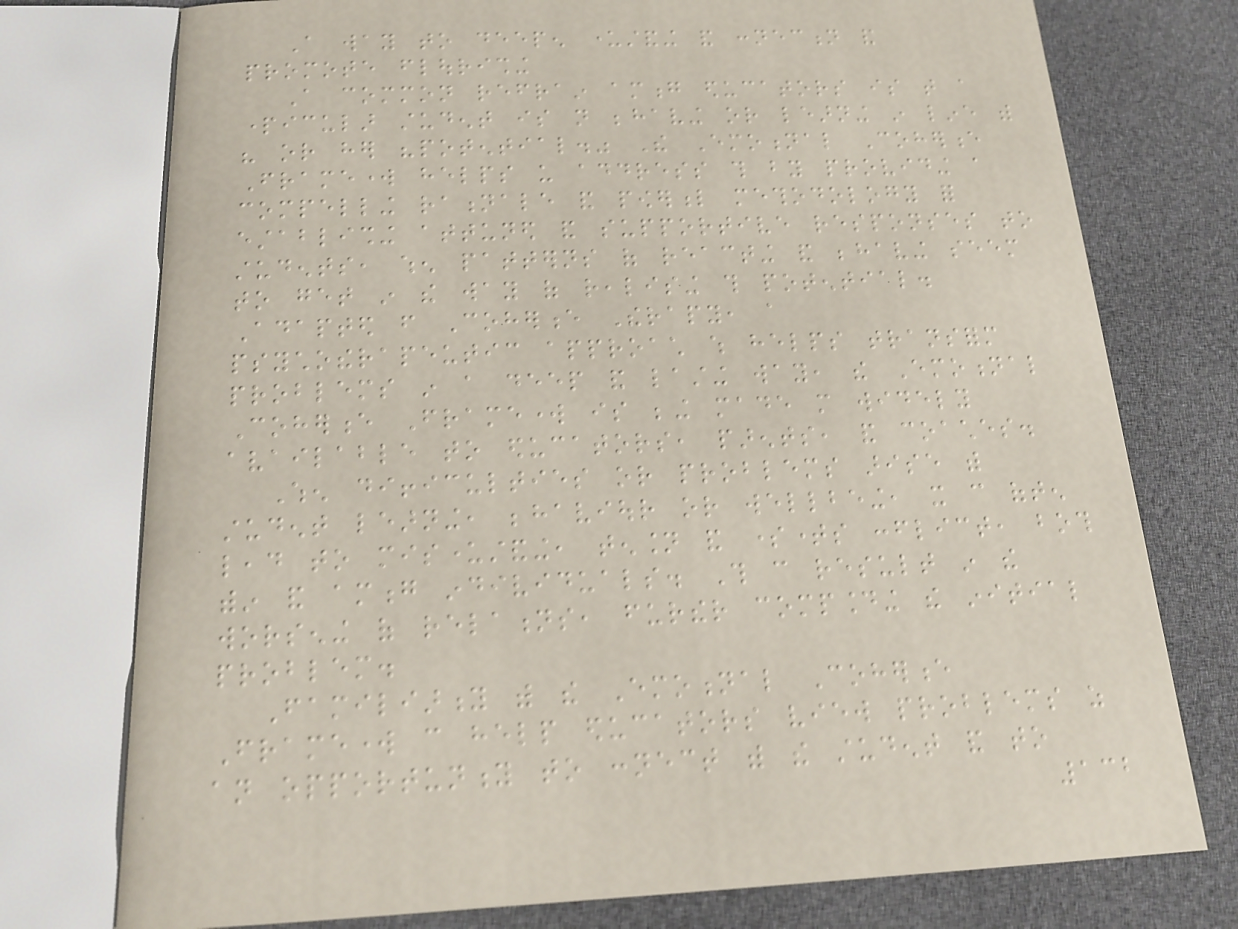A way to deepen understanding and connection and
promote flourishing
A common refrain among educators is that a
particular student is not behaving or learning in line with
his or her "potential." The Emotional Coherence
Framework helps us address this by providing a
compelling rationale and powerful methodology for
establishing attuned and supportive responses to
students, when patterns of reacting and behaving seem
to get in the way of realising this potential.
Adapted from Coherence Therapy, a
psychotherapeutic approach which helps transform
problems in a deep and lasting way, the Emotional
Coherence Framework is being made more widely
available to educators, parents, and coaches.
When difficulties or problems arise with
student learning, behaviour or wellbeing, it can often
lead to misunderstanding, tension and sometimes conflict, both
within and among individuals. This can result in the
worsening of relations, further compounding the initial
problem.
Familiarity with the Emotional Coherence
Framework can help educators view problems as
an opportunity to connect with the student and to
132
